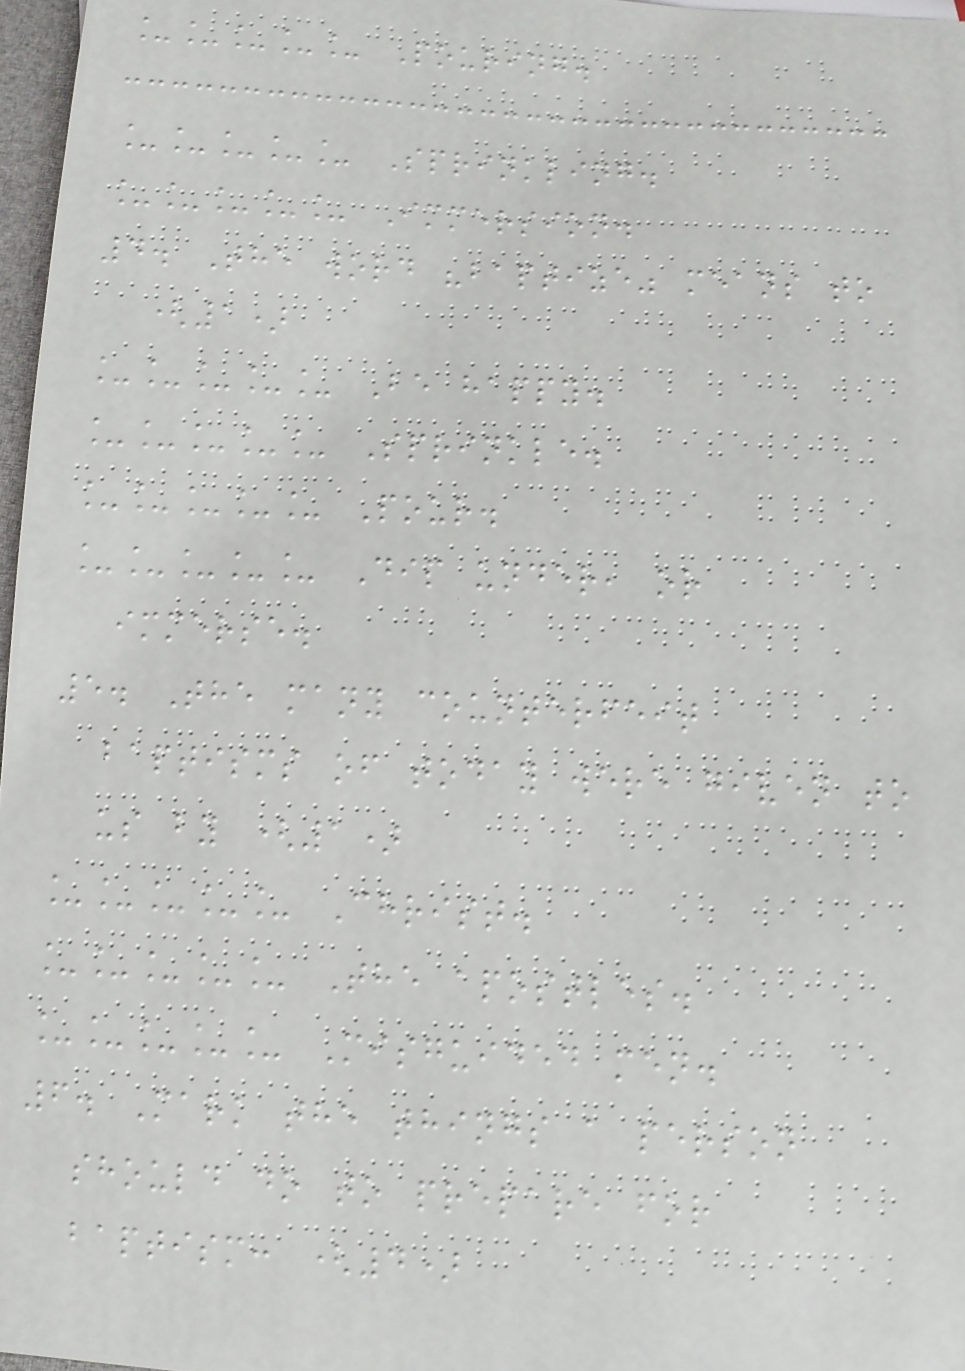_____ Pouring.
_____ Sprinkling.
_____ Immersion.
4. The word "baptize" means to
(1)
_____ Be happy.
_____ Sprinkle.
_____ Pour.
_____ Dip under, or
immerse.
5. The many counterfeit
baptisms of today were given to
us by (1)
_____ Christ.
_____ The apostles.
_____ Misguided men.
6. Mark the things a person
should do to prepare for
baptism: (4)
